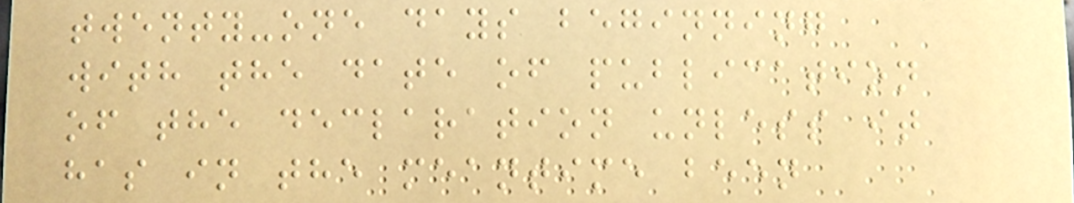twenty-one days beginning
with the date of publication
of the declaration unless it
has in the meantime been
